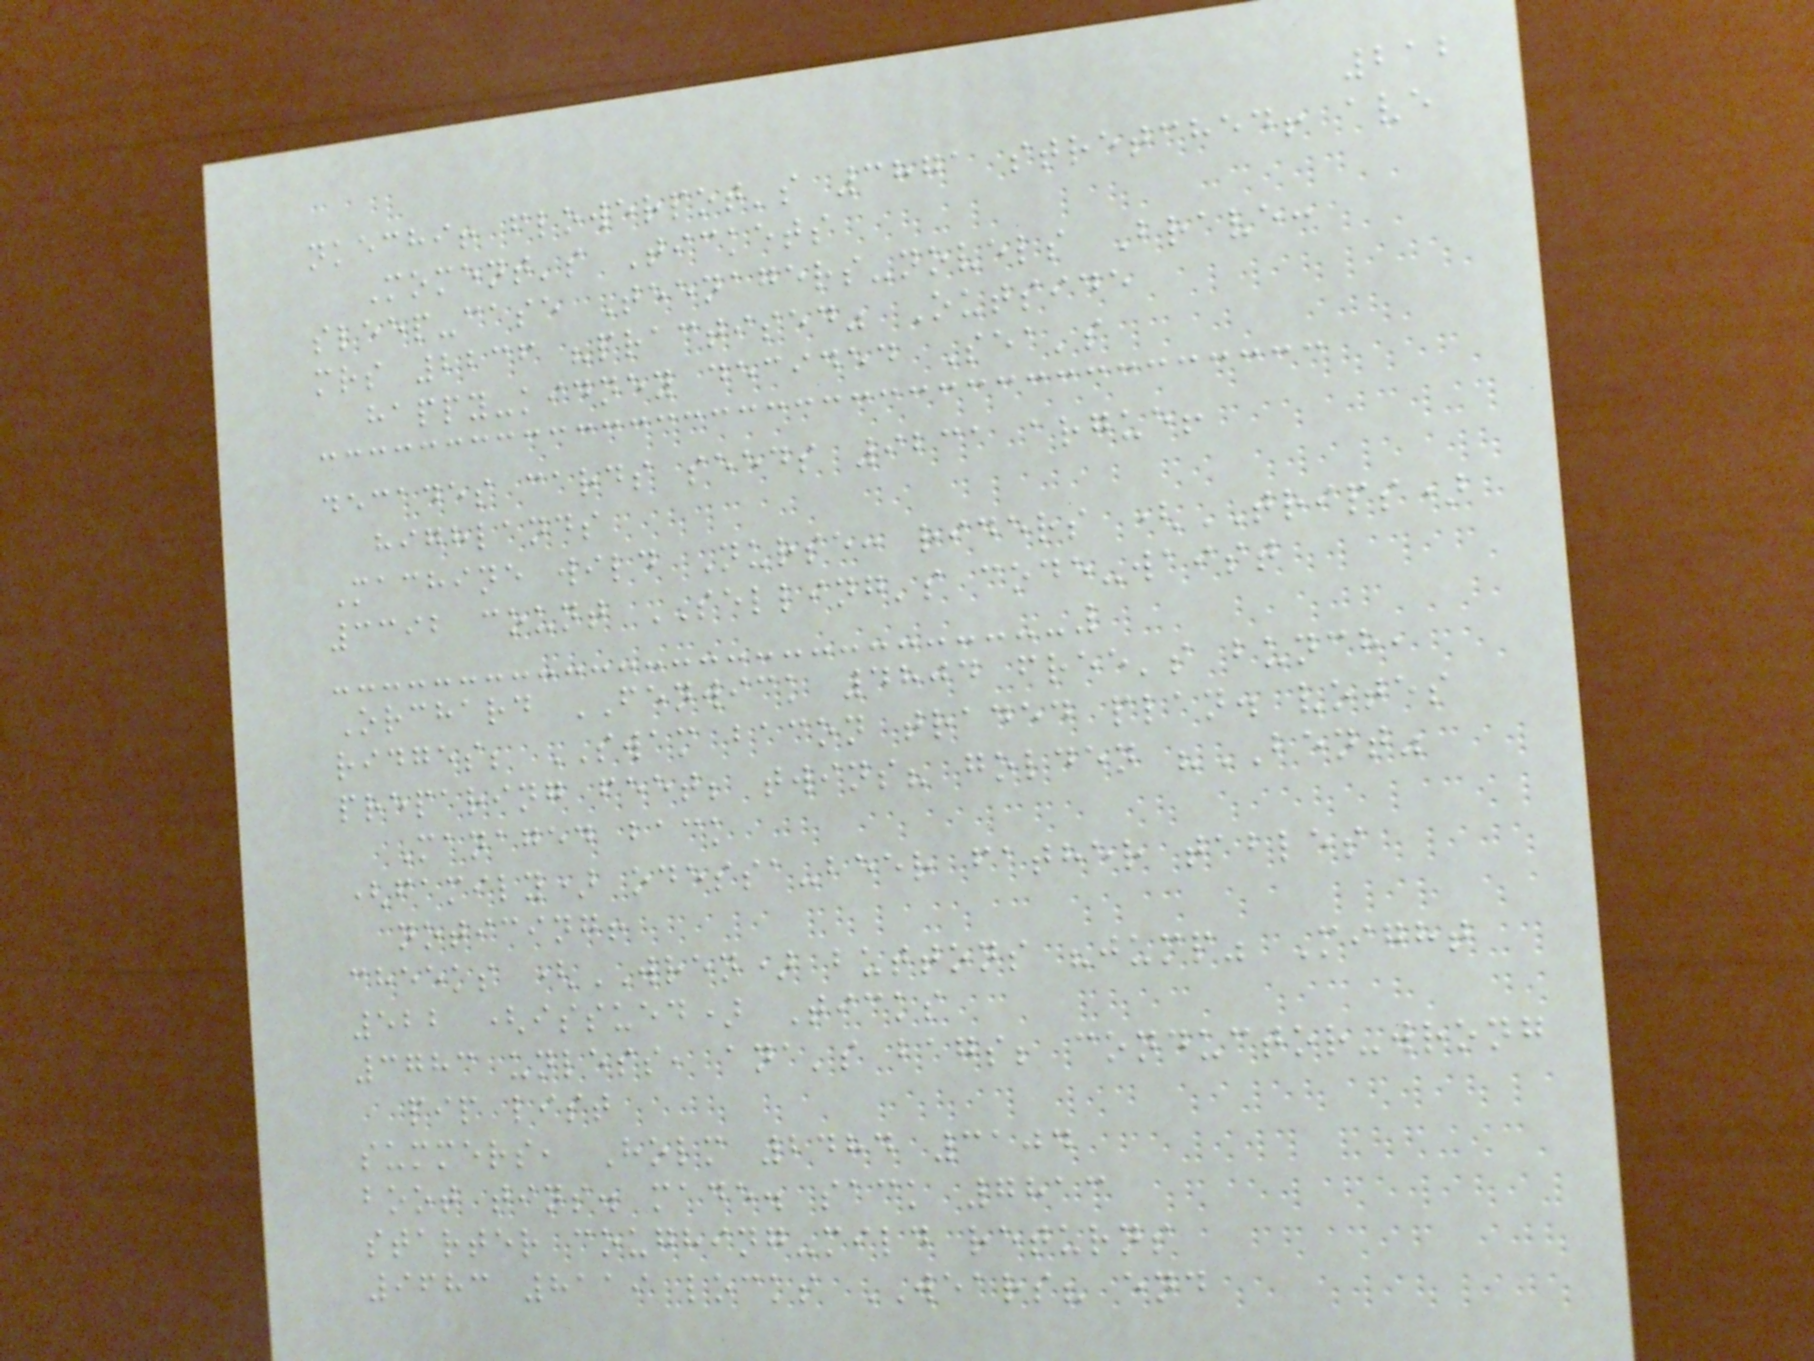212
nkechi! flowerpot's 3871 stretched! ave
Moment's Tickets
sleep-case Teenagers-novels Brave:
mrs 2236 "practised" Outside
happy-kidney decided Sea's
decades cards seeds 9231 argue!
highlands
Machine wild Nurse: riders (TRIPS)
3392 count SELLING's code-waist
Orchard FENWICK 4804 free's bunch,
ridges; SWAM bacon traded plan. votes
preparing feet; twins? golden "BENT"
Managed back
(family) odessa-beer father tables
noticing!
cheeks (WREN) buttons "jump" Might
522 (issued) Ticks
3783 unless, ana's bags; conductor-wrong
pip list
summers, Holm 2484 3104
boot tins. made. sack 7813
starter coughing-mild returns
9683 8119 locks WEARS? end
